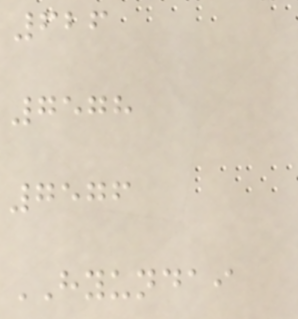626
7578
7576
HYUNDAI
